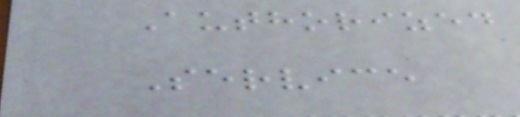Authorized
Service
